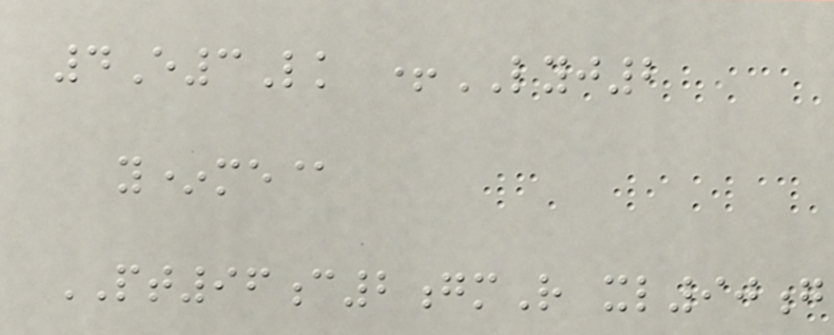4E3Lk +LYJ2
y*me@
PT96c2gmR xl90g
